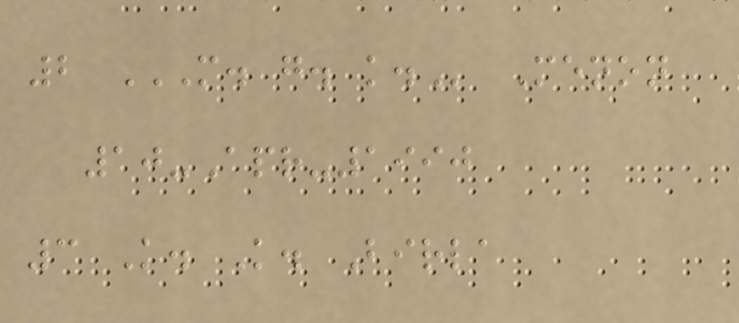2 M. G. K. Menon
10-Apr-1990
3 K. K. Birla
